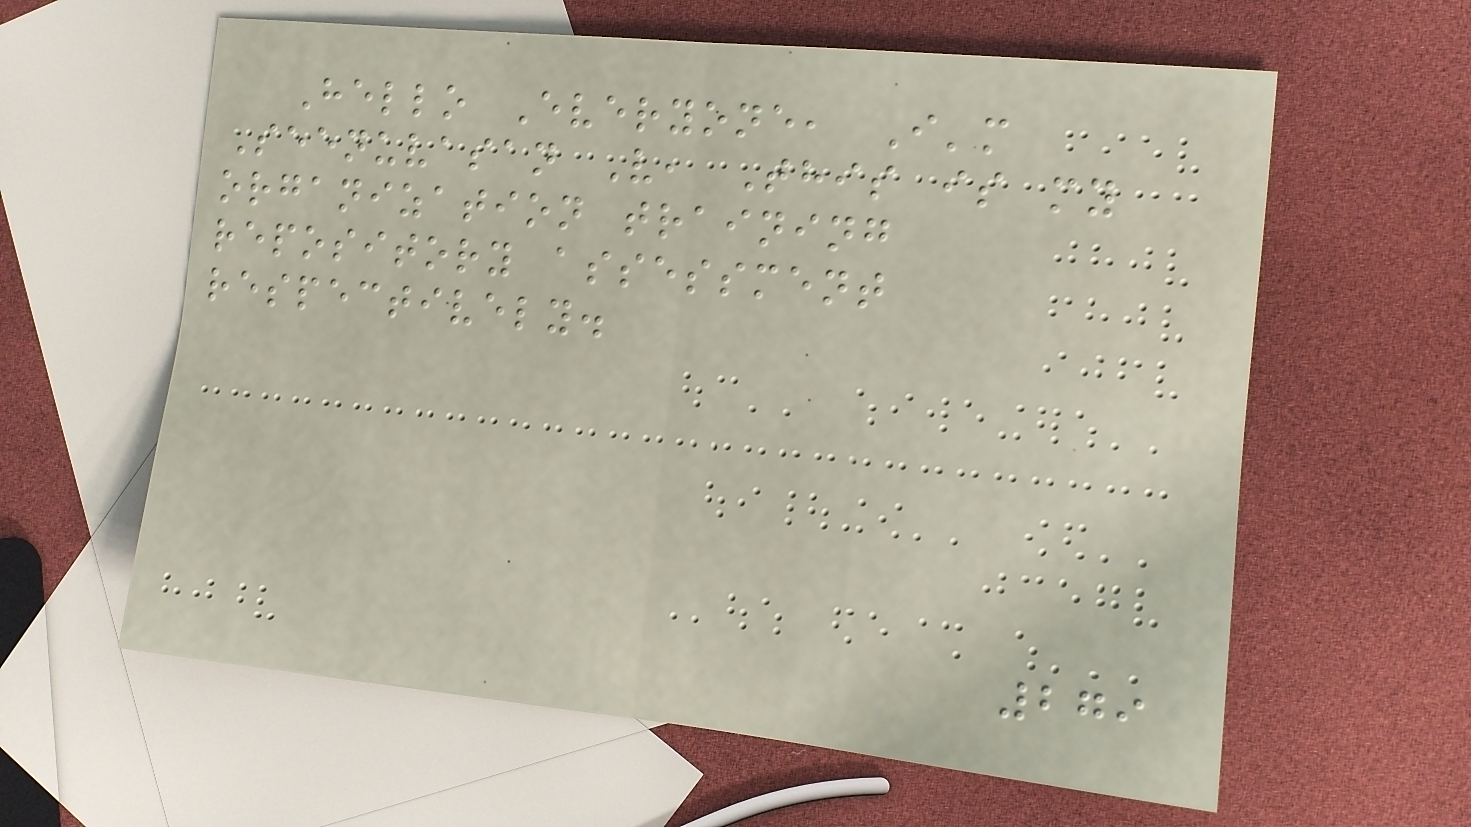Hello Everyone, I'm
Seenuvasan V, This is my
organization training
repository assessment
respectively.
279
